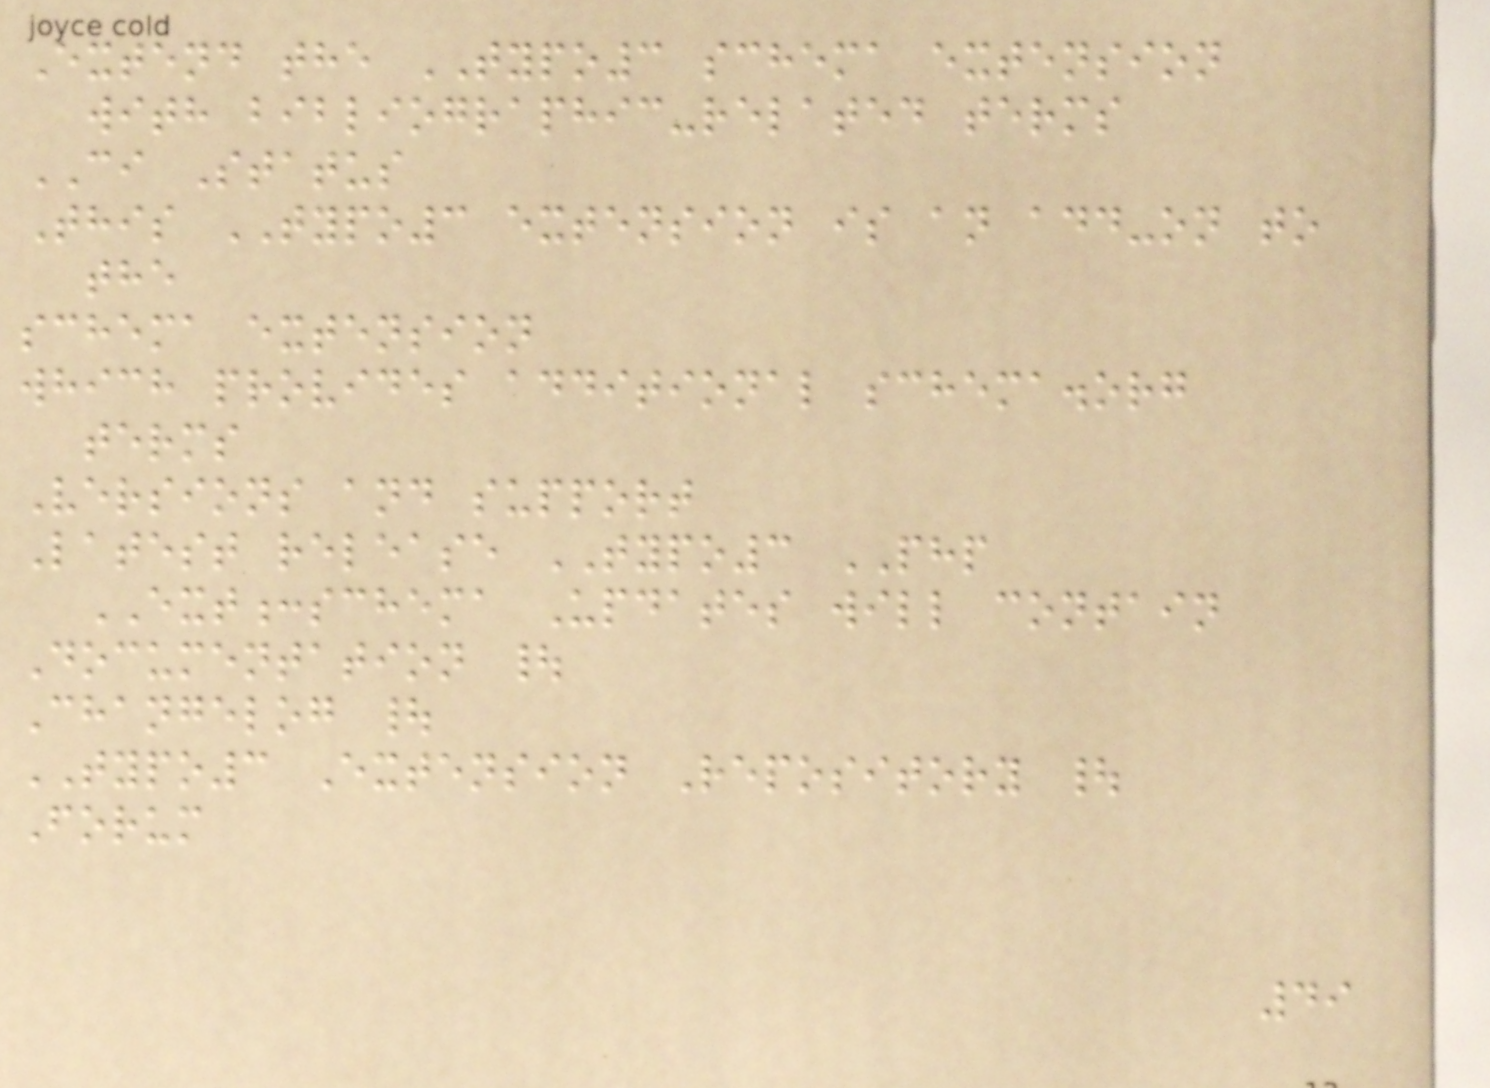Extend the TYPO3 schema extension
with bibliographic-related terms
CI Status
This TYPO3 extension is an add-on to
the
schema extension
which provides additional schema.org
terms
Versions and support
Latest release TYPO3 PHP
EXT:schema Updates will contain
Documentation |
Changelog |
TYPO3 Extension Repository |
Forum
49
